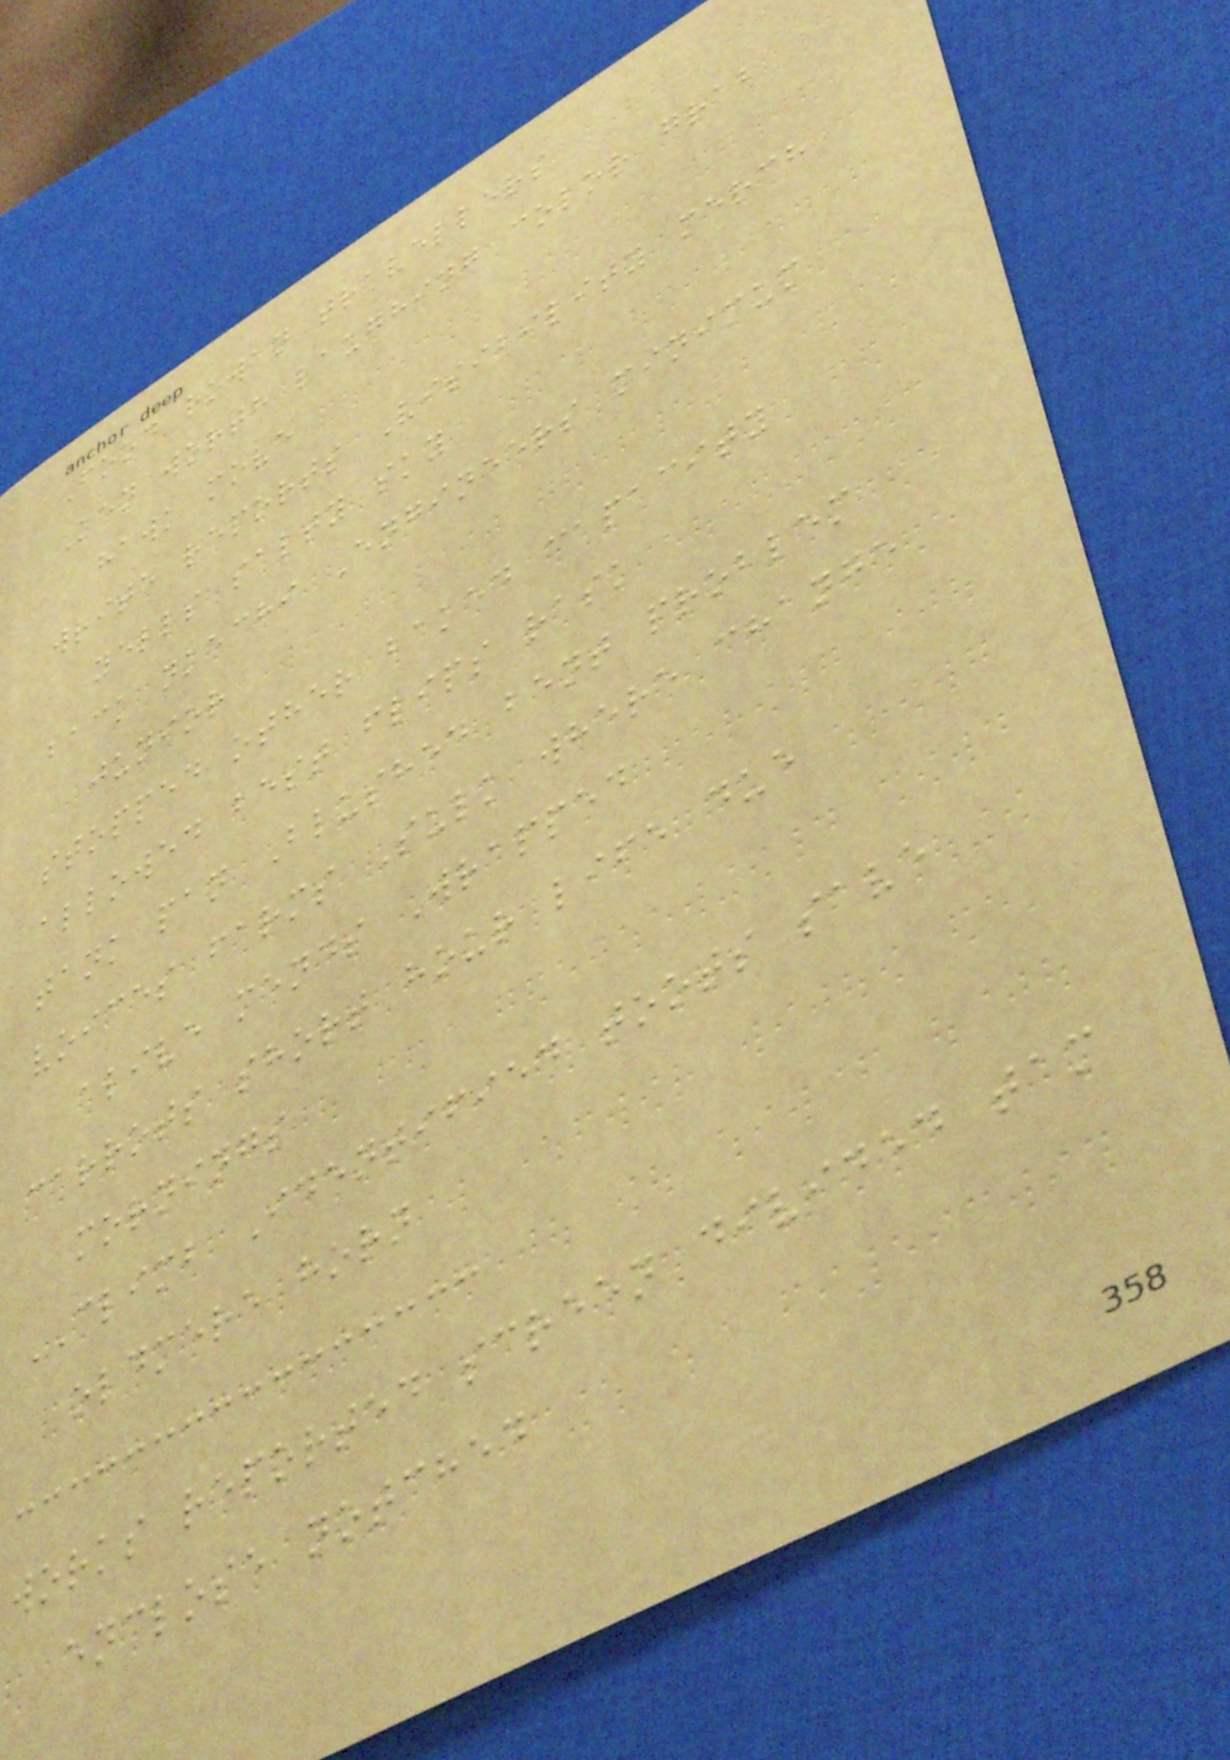Food rowan travellers
Ken worth laughing color grab
hawk move
write reports Visibility merch
yells salty sky
back nkechi Engineers minimum
junior
stopped other baked capacity
allowed best flips rask
tank pan Blushed bent problem
voices farms Sulk where change
alive mends Wrapped
carrots short hour life due
mornings
CLIMB Identified toots save
oldmere horn
works reported screen divided tam
enclose notched
